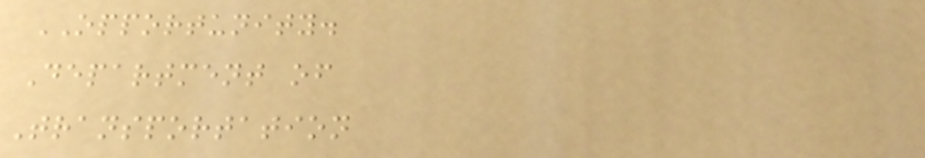OPPORTUNITY.
Department of
Transportation
